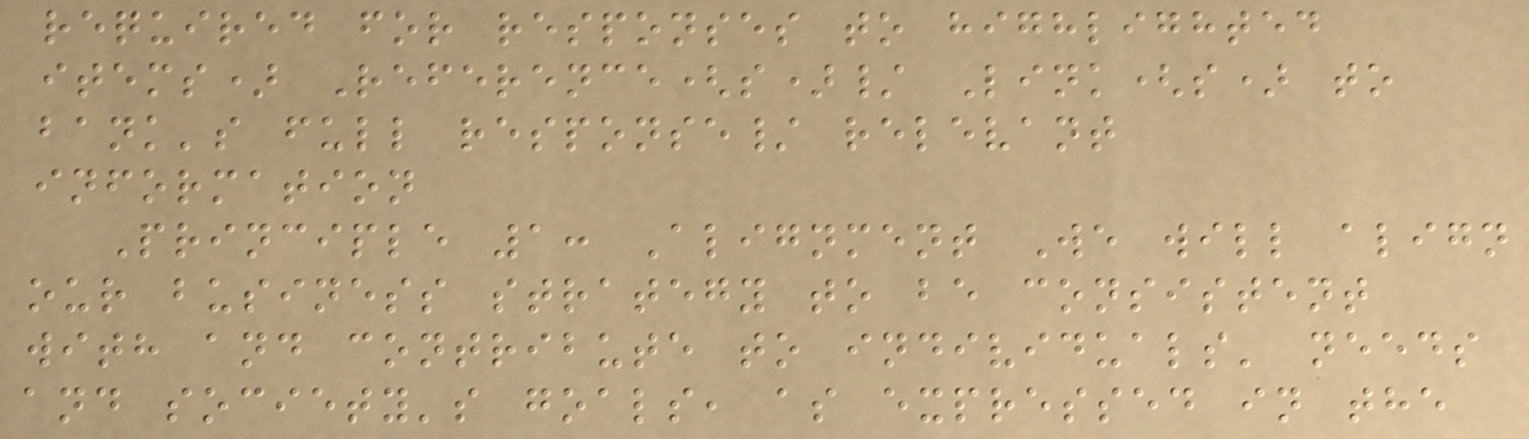required for responses to highlighted
items) Reference(s)/ Link(s) to
bank's full response/ relevant
information
Principle 1: Alignment We will align
our business strategy to be consistent
with and contribute to individuals' needs
and society's goals, as expressed in the
